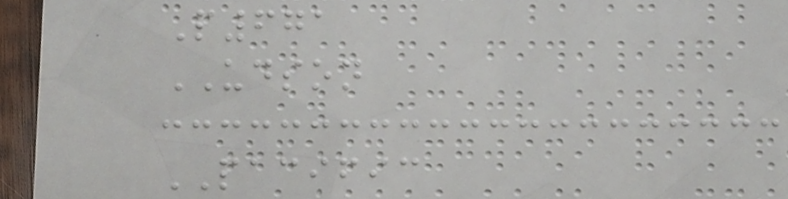P671
UDSON
PACIFIC
